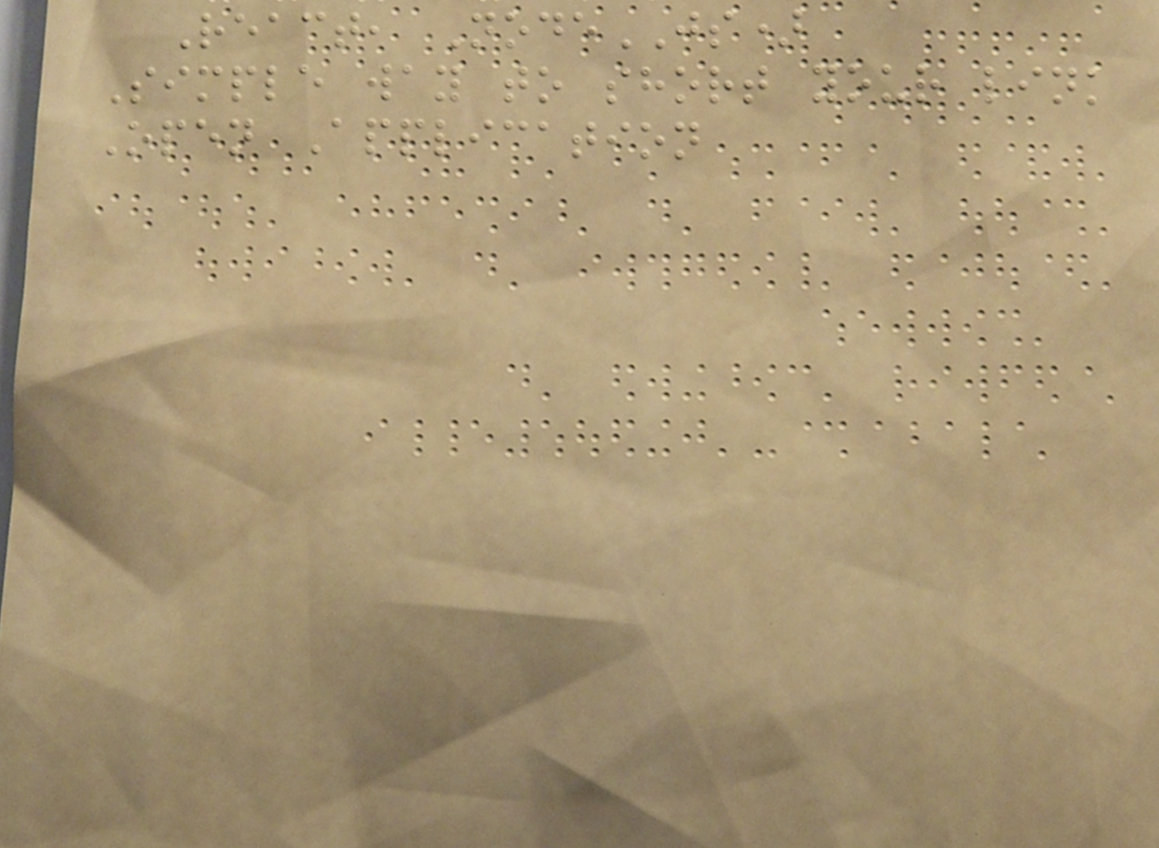React, NodeJS)
Simple way to short your link
Open Application
